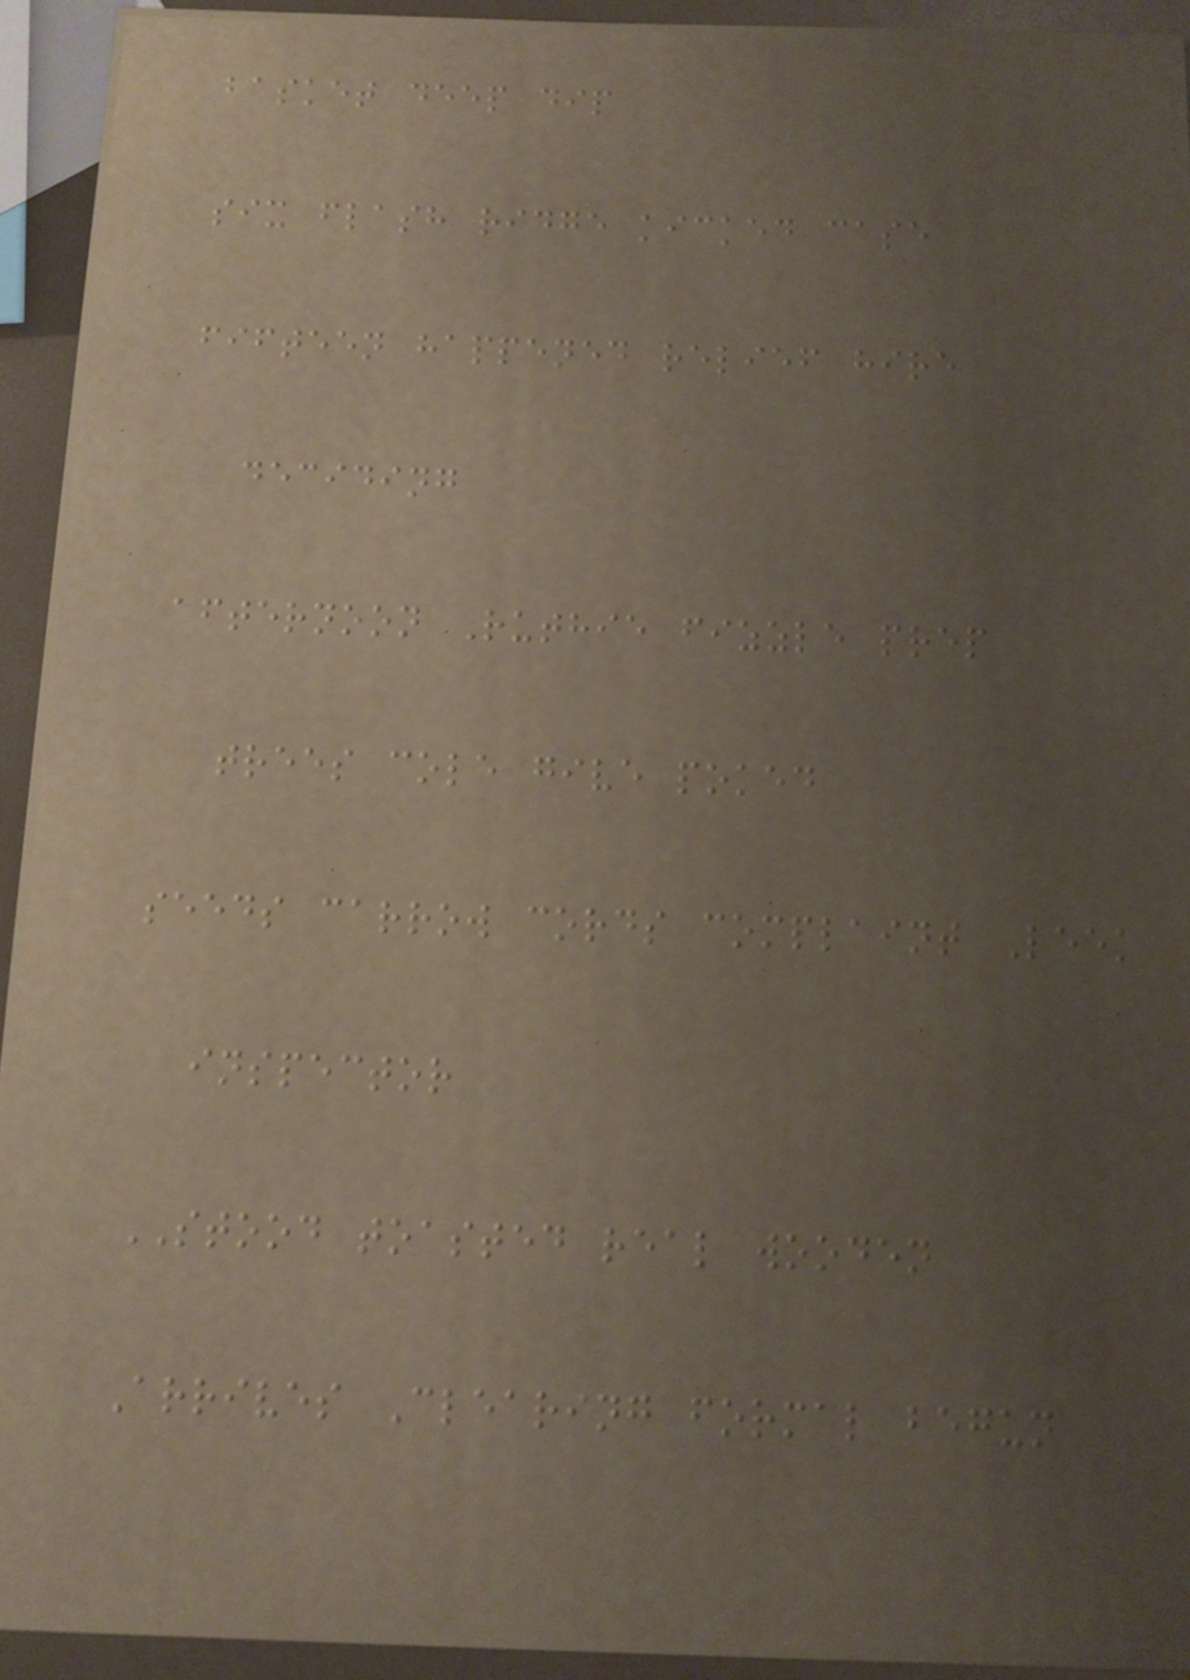basket deep dip
six flash ridge kicked case
fifteen happened relief hire
deciding
afternoon Ruthie fizzle prep
trees cole give poked
seeds carrow cords complaint Leek
inspector
STOOD toasted real wooden
Arrives Clearing formal begun
